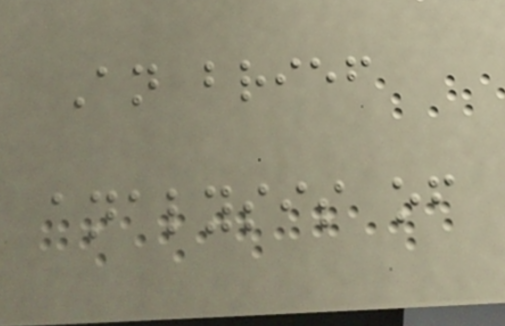An brief
analysis of
